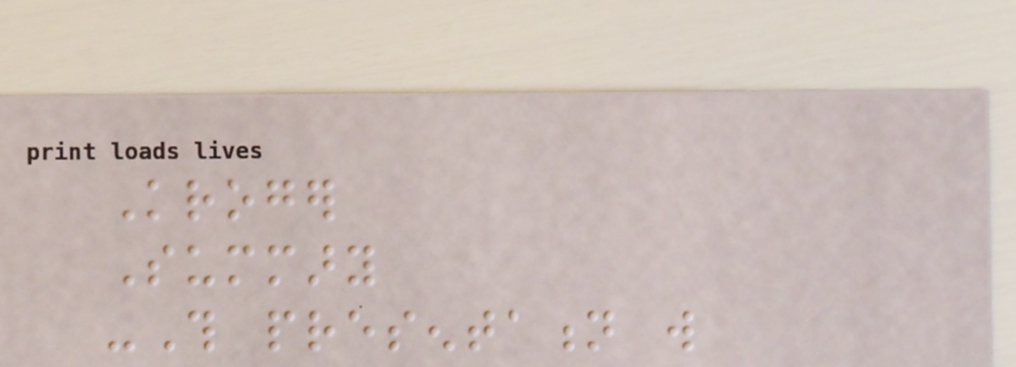Kroger
Summary
-This presentation will
